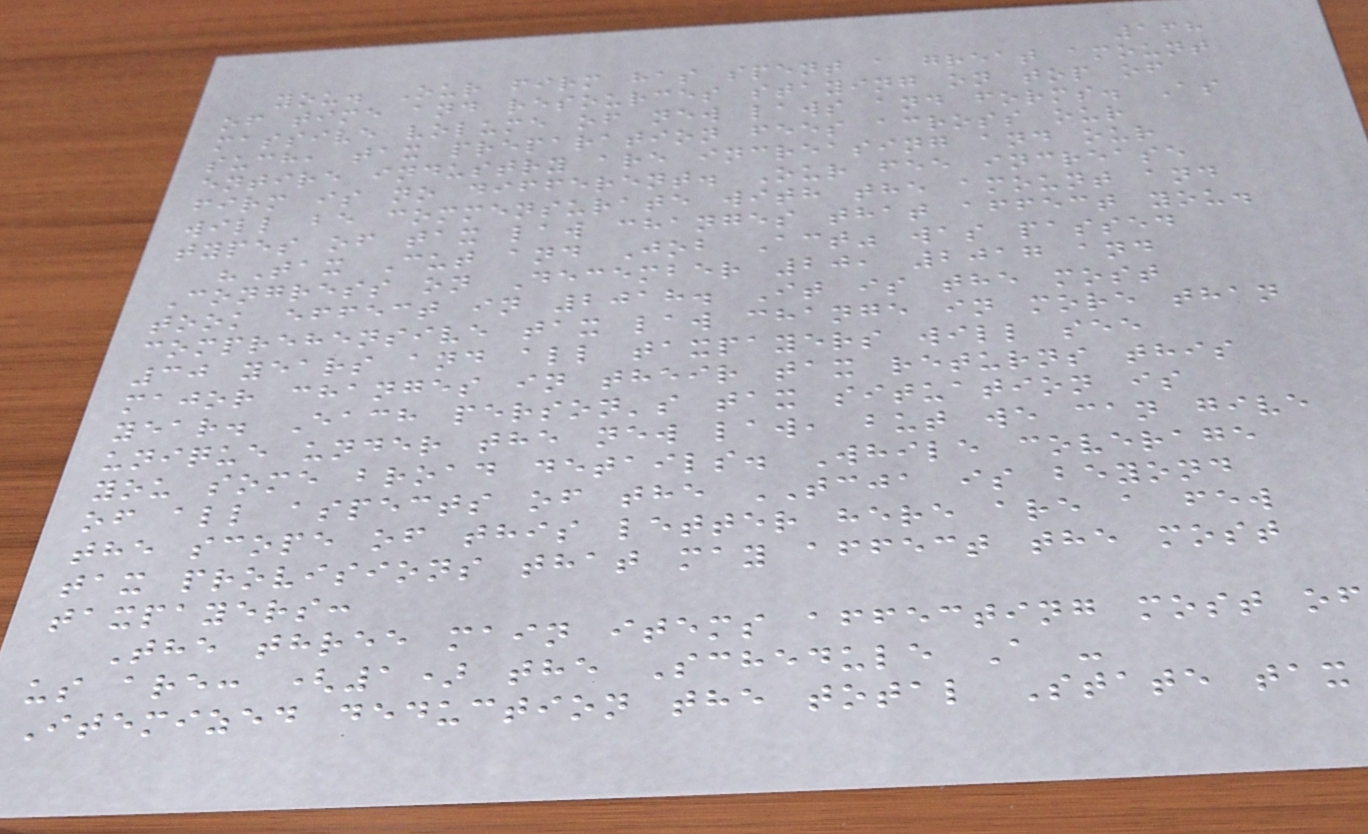168
you. Our firm has spent a great amount
of time and resources staying on top of
massive volume of new laws and forms. As
such, tax preparation fees across our
entire industry are increasing and our
firm is no different. Our fee increase
will be commensurate with the amount and
types of tax law changes that affect you.
"Tax Cut and Job Act" was passed
Congress on December 20, 2017 and
took effect in 2018. It is the most
comprehensive tax law change in more than
30 years and all taxpayers will see
major changes in their tax returns this
year. Each person's tax situation is
unique under the new law, but we can give
you some broad details. While coverage
of all aspects of the TCJA is beyond
the scope of this letter here are a few
tax provisions that may affect the most
taxpayers:
The three main items affecting most of
us are: (1) the Schedule A -
Itemized deduction the total State tax
